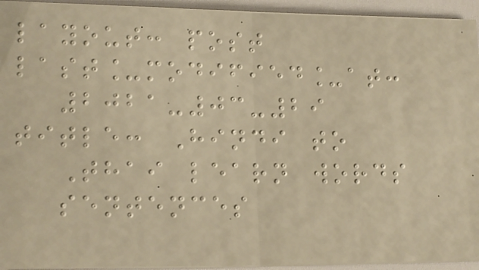layout: post
last_modified_at:
2021-03-29
title: Hindi to
Thai learn words
sentences
